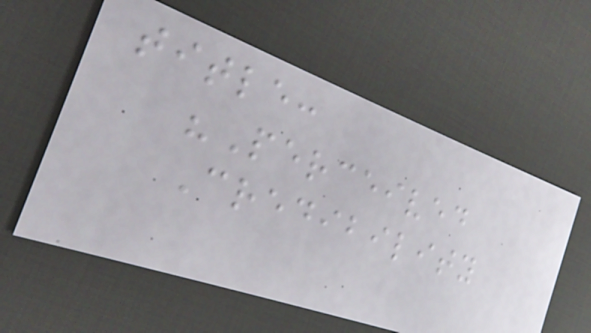title:
"Perceived
Credibility
